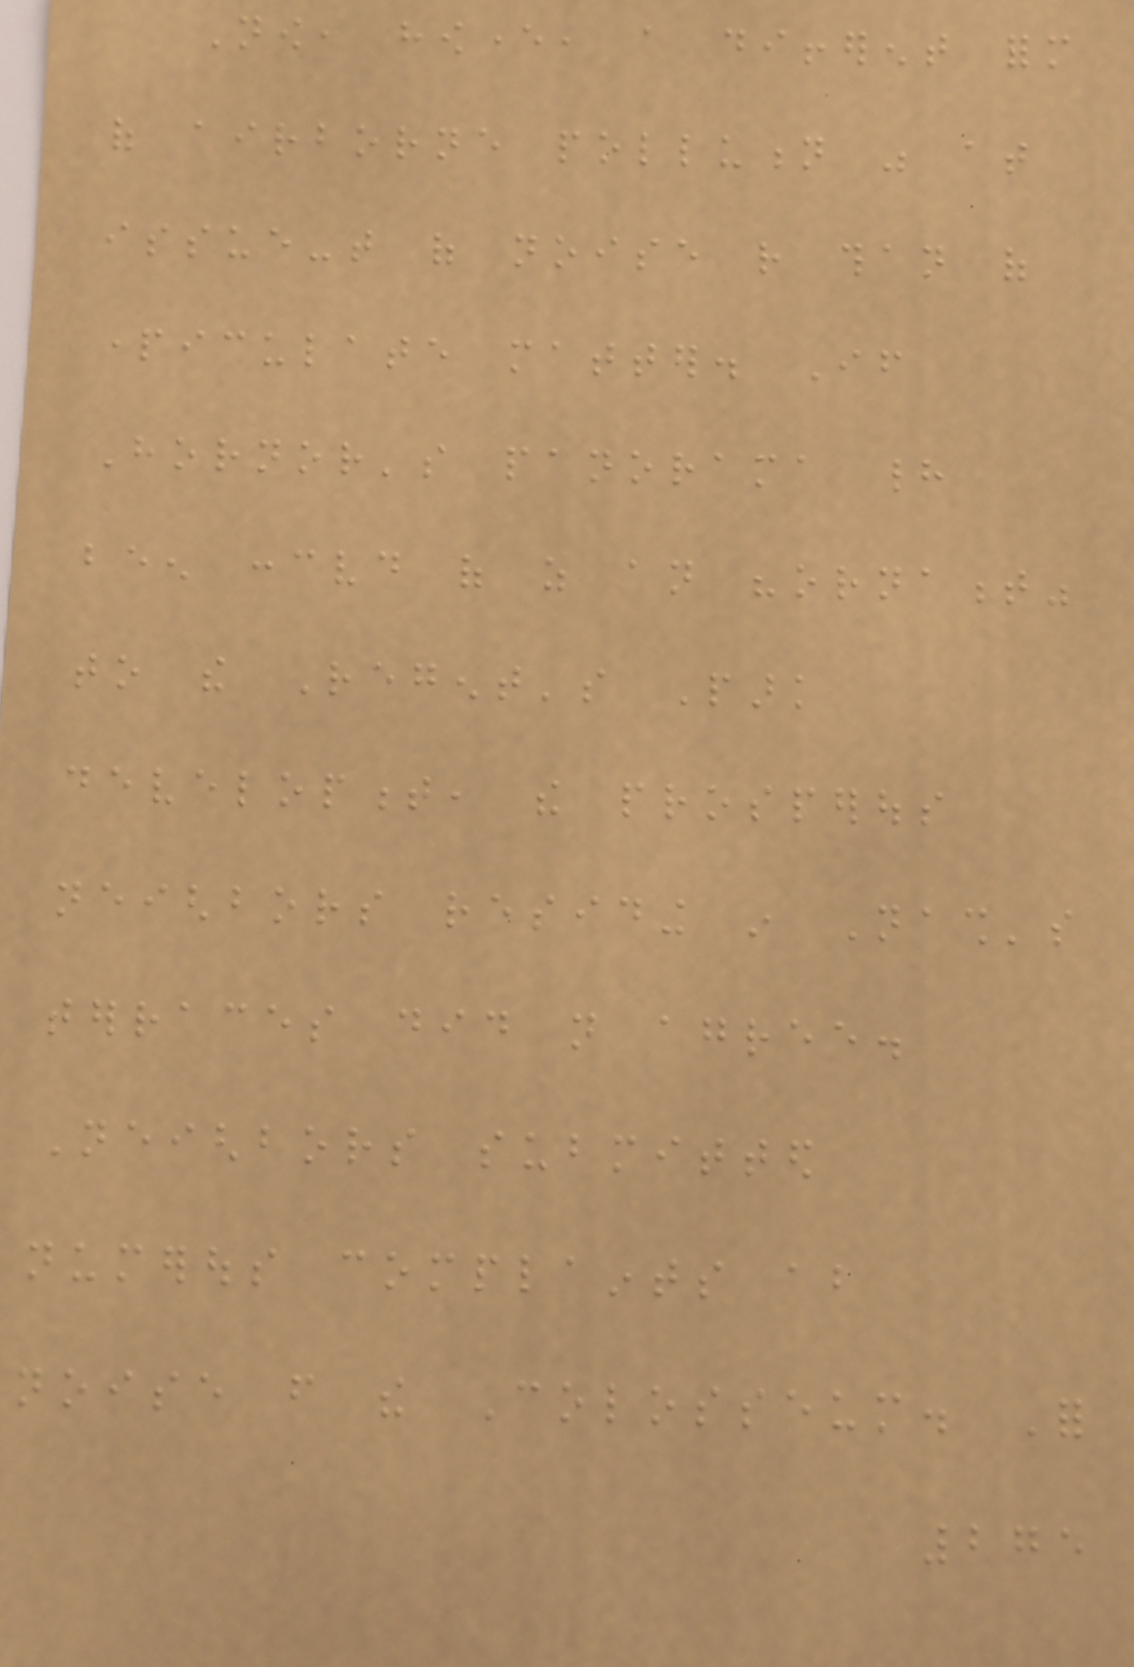Now, however, a different form
of airborne pollution was at
issue-that of noise rather than of
particulate matter. If
Hornor's panorama had
been conceived of as an "ornament"
to the Regent's Park
development, the prosperous
neighbors residing in Nash's
terraces did not agree.
Neighbors submitted
numerous complaints about
noise from the Colosseum. For
275
